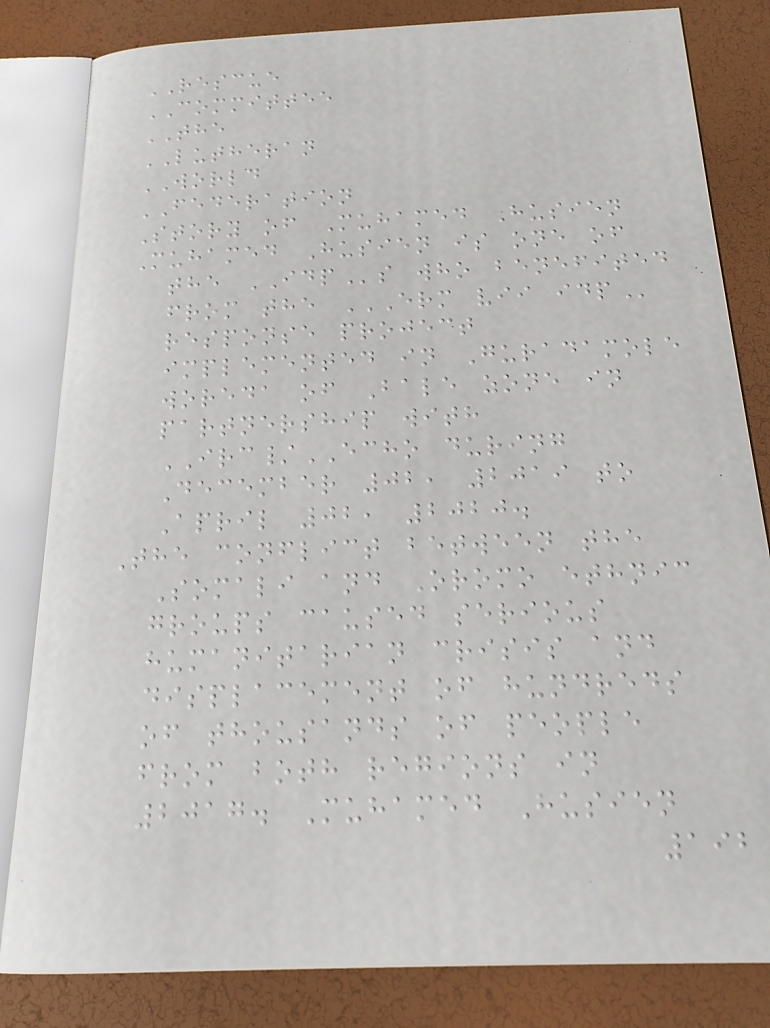RESCUE
COMMITTEE
THE
LUTHERAN
WORLD
FEDERATION
Story of Muhamed Husien
Muhamed Husien is one of
the IDPs who benefited
from the ERM VII IDP
response project
implemented in Guradamole
woreda of Bale zone in
partnership with
IRC/ECHO during
December 02, 2019 to
April 02, 2020.
The conflict between the
Somali and Oromo ethnic
groups caused serious
humanitarian crisis and
displacement of hundreds
of thousands of people
from both regions in
2017. Muhamed Husien
192
